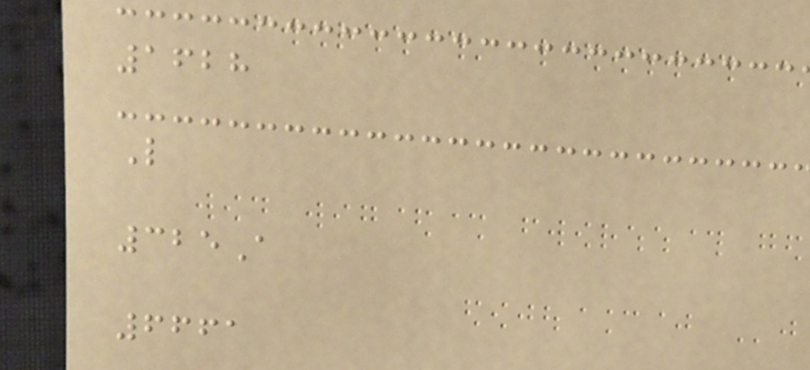1628
L
325A
6661
